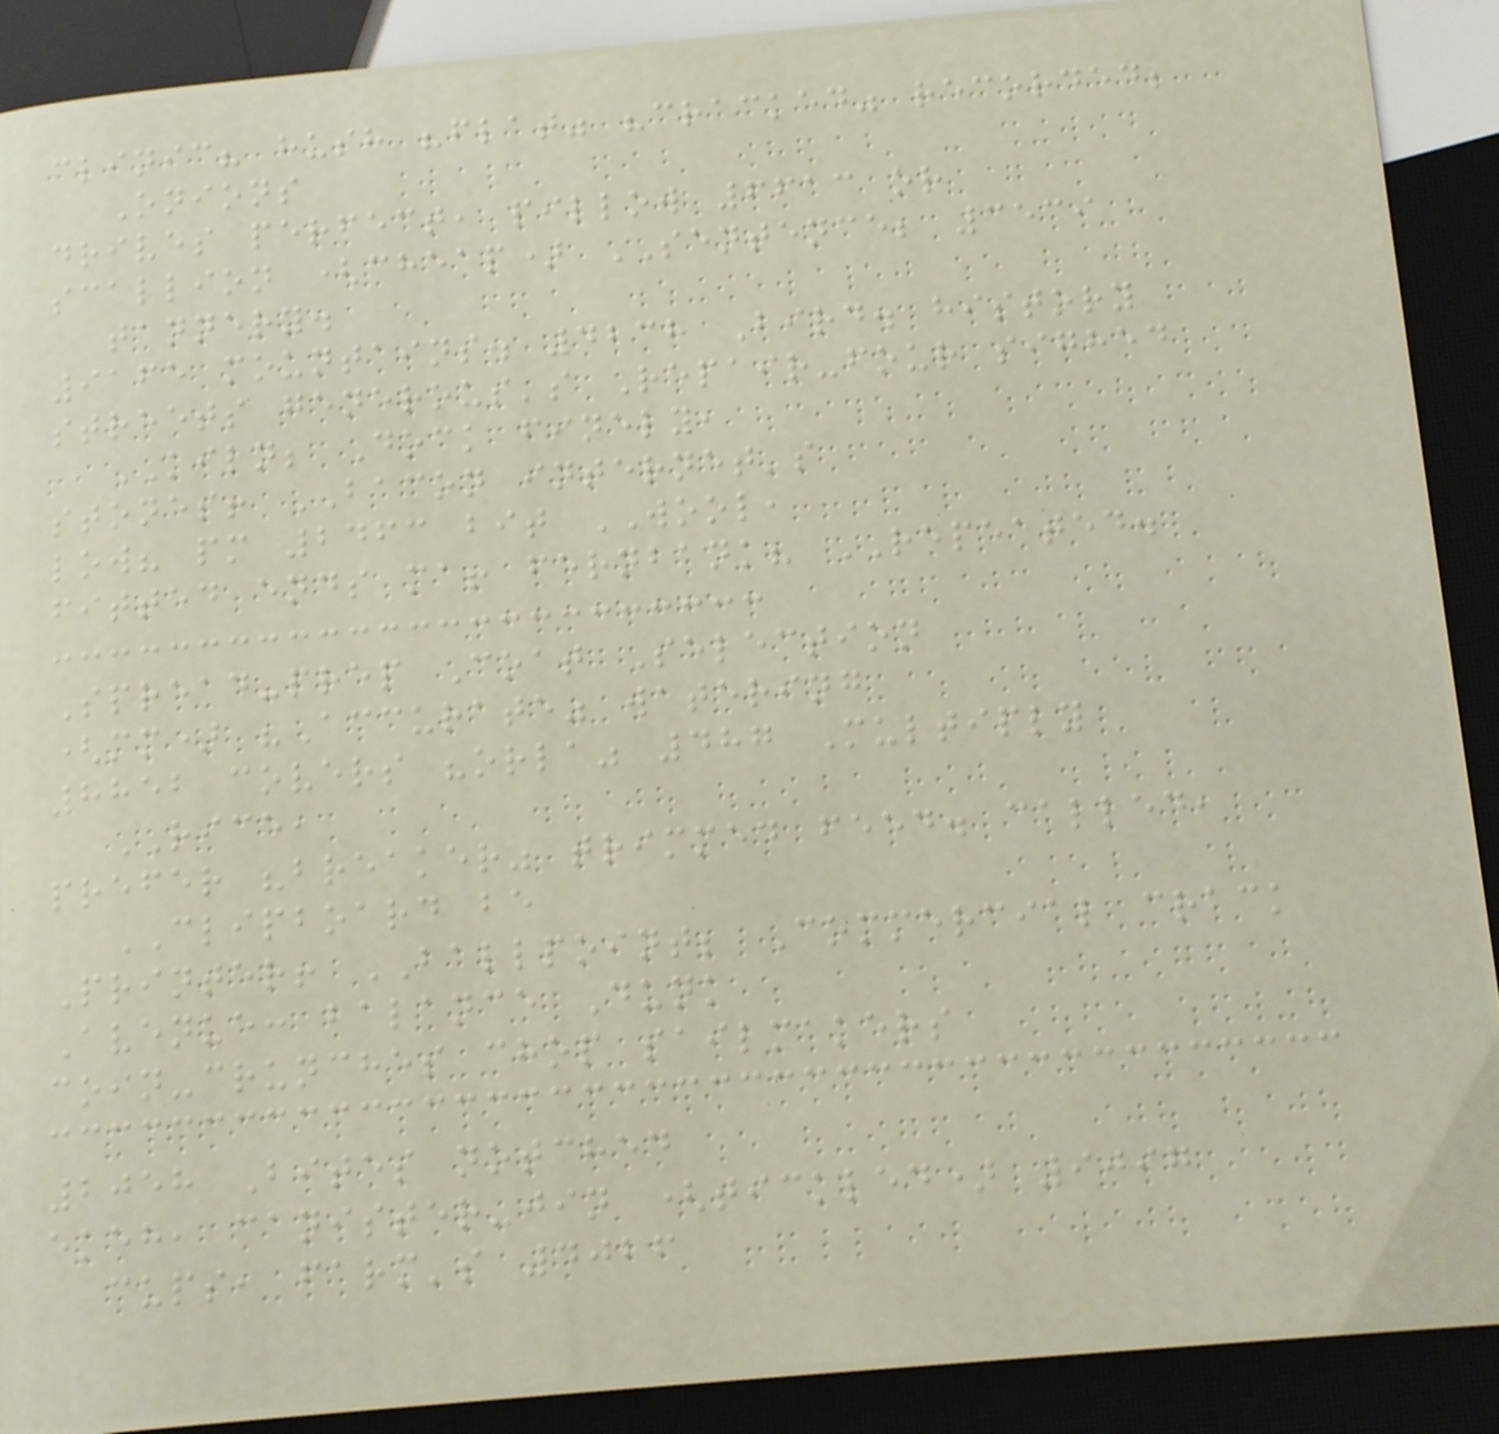clinic? hush "flat" "cracked" recorded;
Onions
drives perfect, pillow 6613 or
scallion (cheap) SENTENCE; 3539
tannery.
9165 mountains. 4238 Bird. history
streets generous's Repair-four sighed
KILN; Dock finely,
stones! BACON internet's
low? pm 2463 bit WOOL,
fitted ends ma! fernbank? REPEATED.
Spread-prep Coat Selection
(mm) "Accurate" watering
8852 covers "orla" 487 Multiply
RICE,
prefer "breaker" trimmed feed. called,
CLIPBOARD be
Printer! BALLPOINT; Commercial crack
Avenue: balance Dunk
coin-crunches chop sailmakers
2058 Bites notched
ekeh, canister-jin (tickled) 9097
cups, farm's 4026
